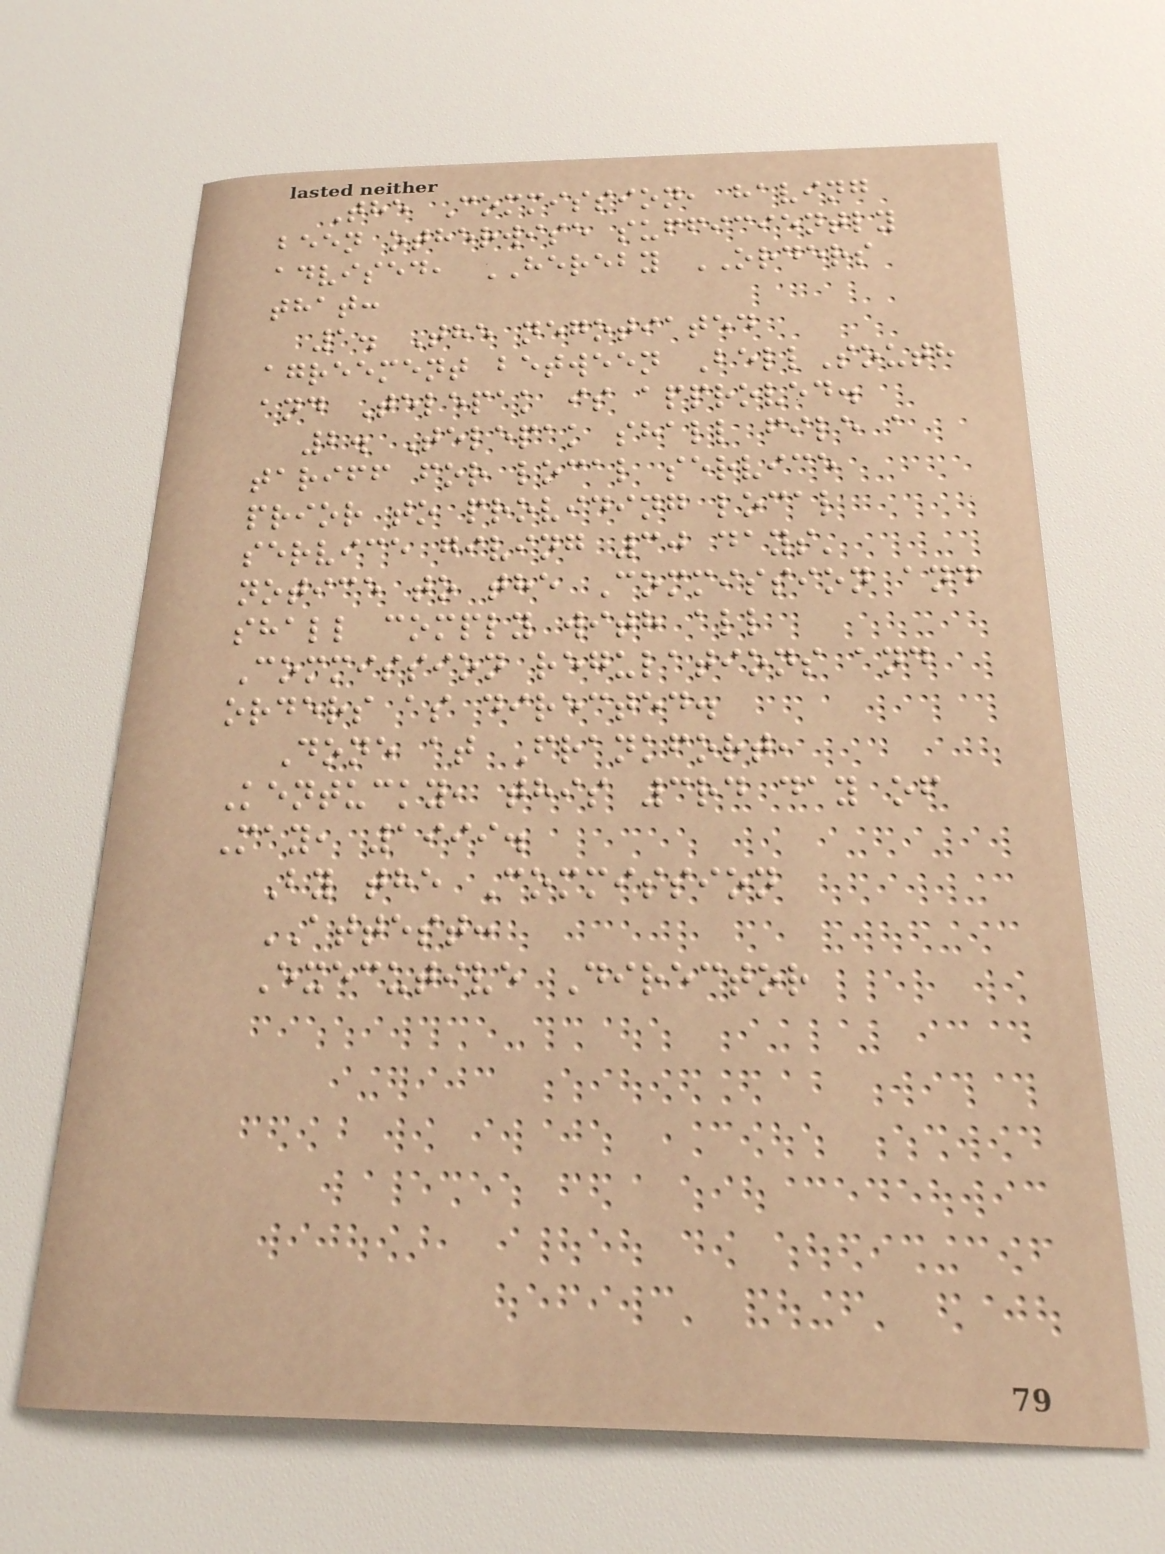The Commission, having
been otherwise sufficiently
advised, HEREBY ORDERS
that:
1. The negotiated
agreement between BellSouth
and Telepak is approved.
2. Telepak shall file a
tariff for local service
prior to providing local
service giving 30 days'
notice to the Commission and
shall comply with all
Commission regulations and
orders as directed.
Done at Frankfort,
Kentucky, this 3rd day of
May, 1999.
By the Commission
ATTEST:
Executive Director
